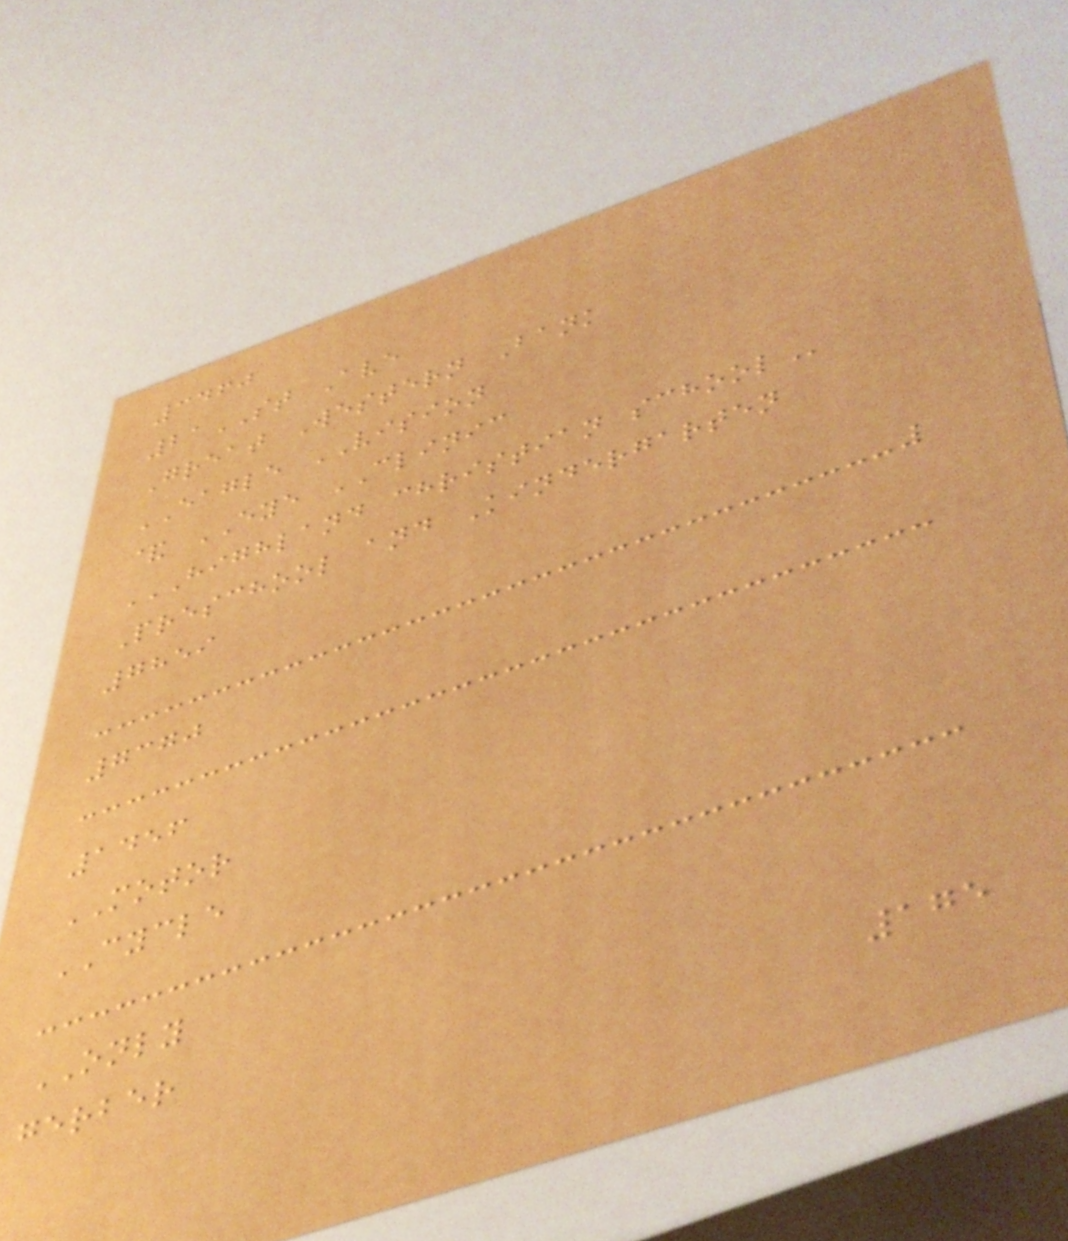3460
21ST Ave
Great Western Bank
EAGLE VISION
& EYE CLINIC
HIGHLAND CHRISTIAN SCHOOL
Preschool and Kindergarten
7859
7370
1456
MOTOR
CYCLE
ONLY
gerber
175
